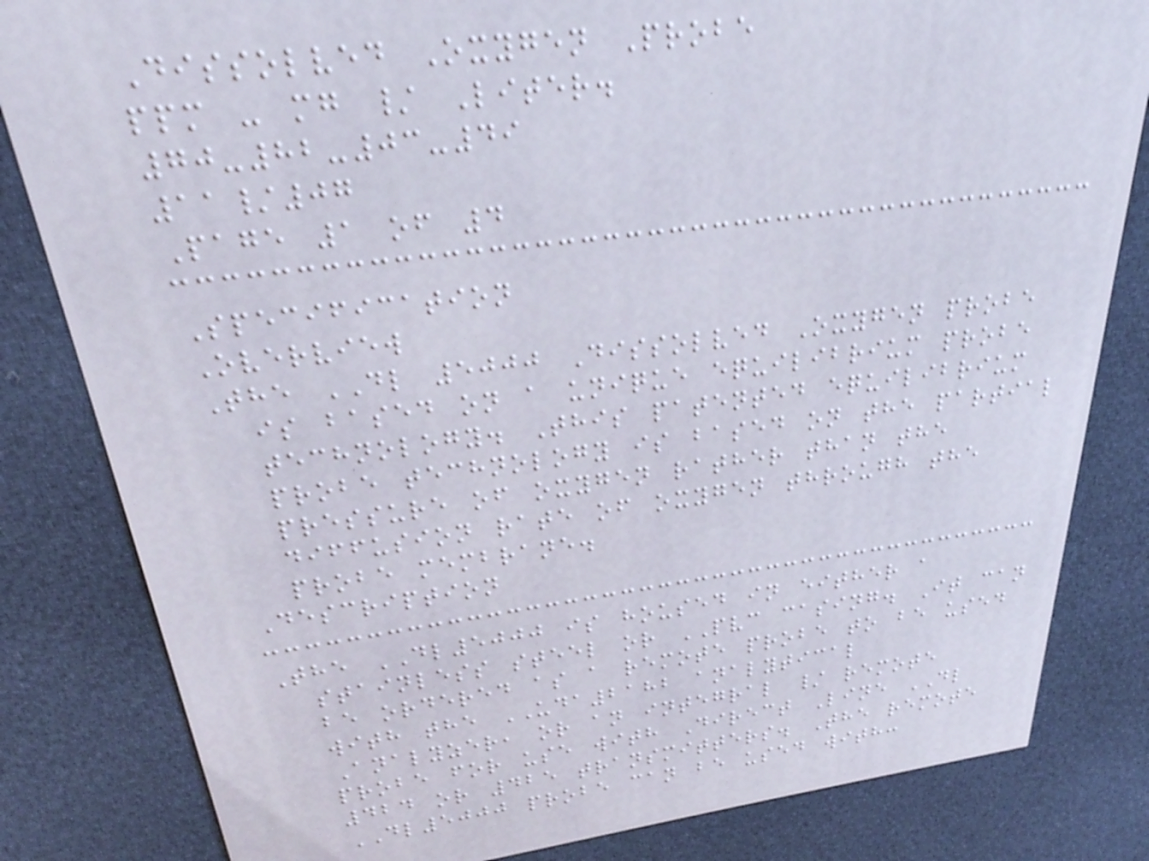Dissolved Oxygen Probe
ppm - mg / Liter.
70-82-03-49
11/07
Page 1 of 4
Specification
Overview
The DL 5000 Dissolved Oxygen probe
is based on a unique equilibrium probe
technology. This patented equilibrium
probe technology is based on the partial
pressure of oxygen rather than the
diffusion rate of oxygen through the
probe membrane.
Description
The DL5000 is housed in either a
stainless steel or PVC casing. It can
be ordered as a remote probe to be used
with the UDA2182 analytical
Analyzer, or an integral / remote
probe for use with Direct Line DL
424 or 425 transmitters. The remote
DL5000 probe can be used with:
